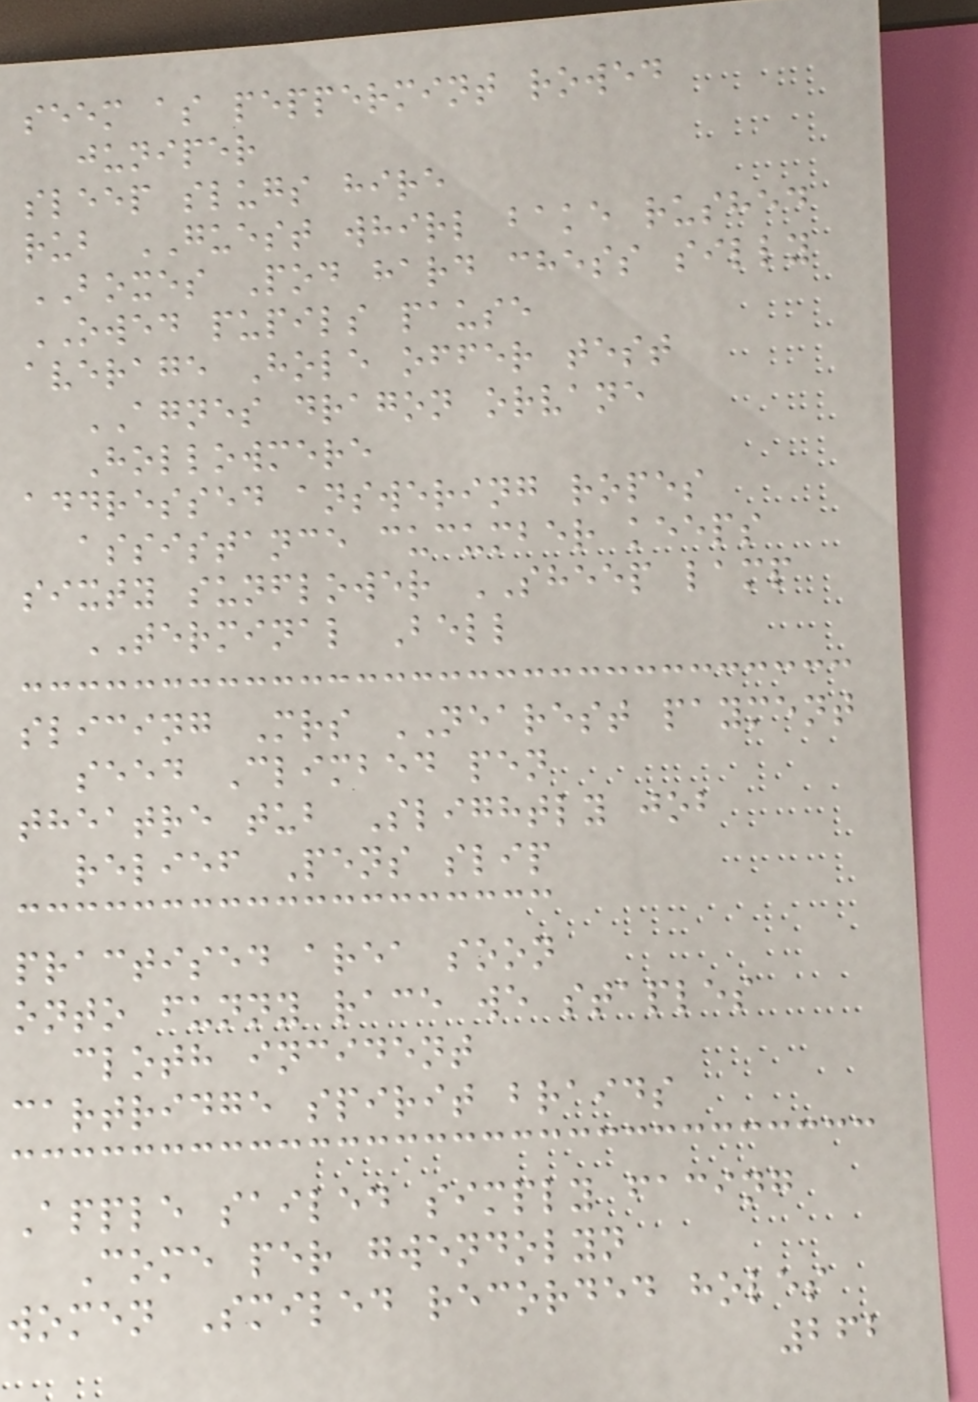seem as peppermint rowed
juniper
sleep slugs hire
rub GUEST whirl bake rushed
BOXES Pod hard chess silly
OWED pupils pause
average Hole offer test
AGNES dragon orvane
Hollowmere
addressed answering ropes
assistance cucumber keeps
sixty sunflower SHEEP lamp
TERMINAL Bell
slicing Mrs NEAREST payment
seed Climbed pen
theatre tub Slightly job
relief Pens slip
practised area soon
onto funny race we staples
cloth incident
cartridge spirit braids
Apple sailed simply facing
Come per gwendolyn
women Smiled recorded holes
262
